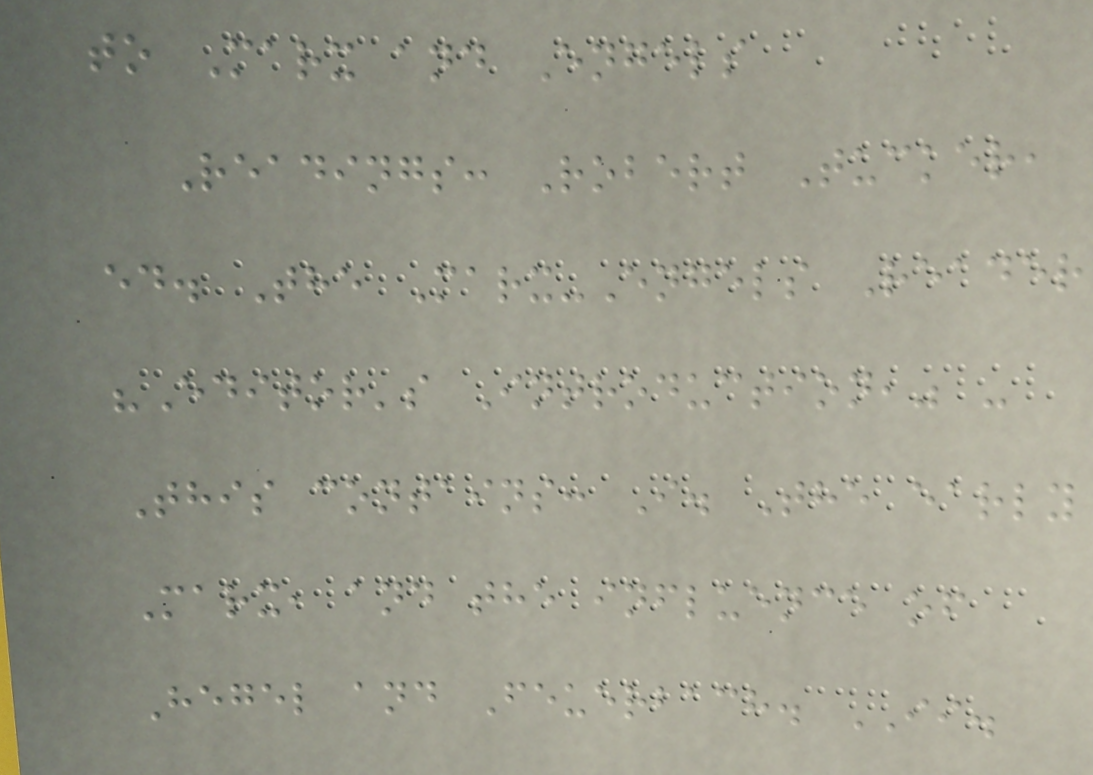to Marx and Engels
Readings: Robert Tucker,
ed. The Marx-Engels Reader
"Editor's Introduction," -
This contains: I. The early
Marx, and the influence of
Hegel and Feuerbach. II.
